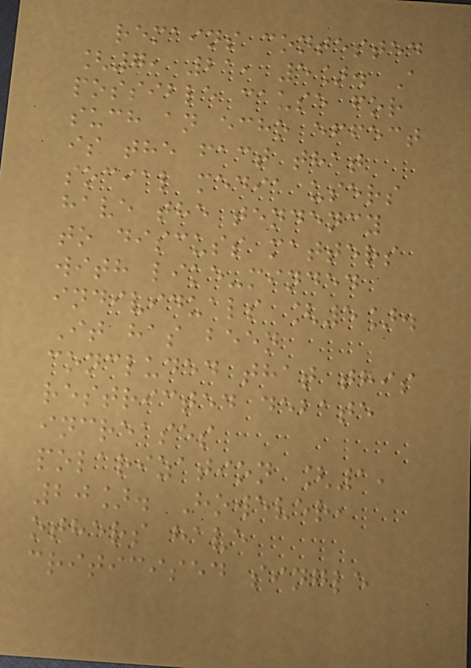remains contested
[7, 21, 5]. A
possible cause for
such an echo effect
is the fact that
social media users
have the tendency
to discuss matters
with like-minded
individuals [5].
It has been
concluded that this
restricted debate
increases
polarization [1,
20]. However,
others have
criticised single
